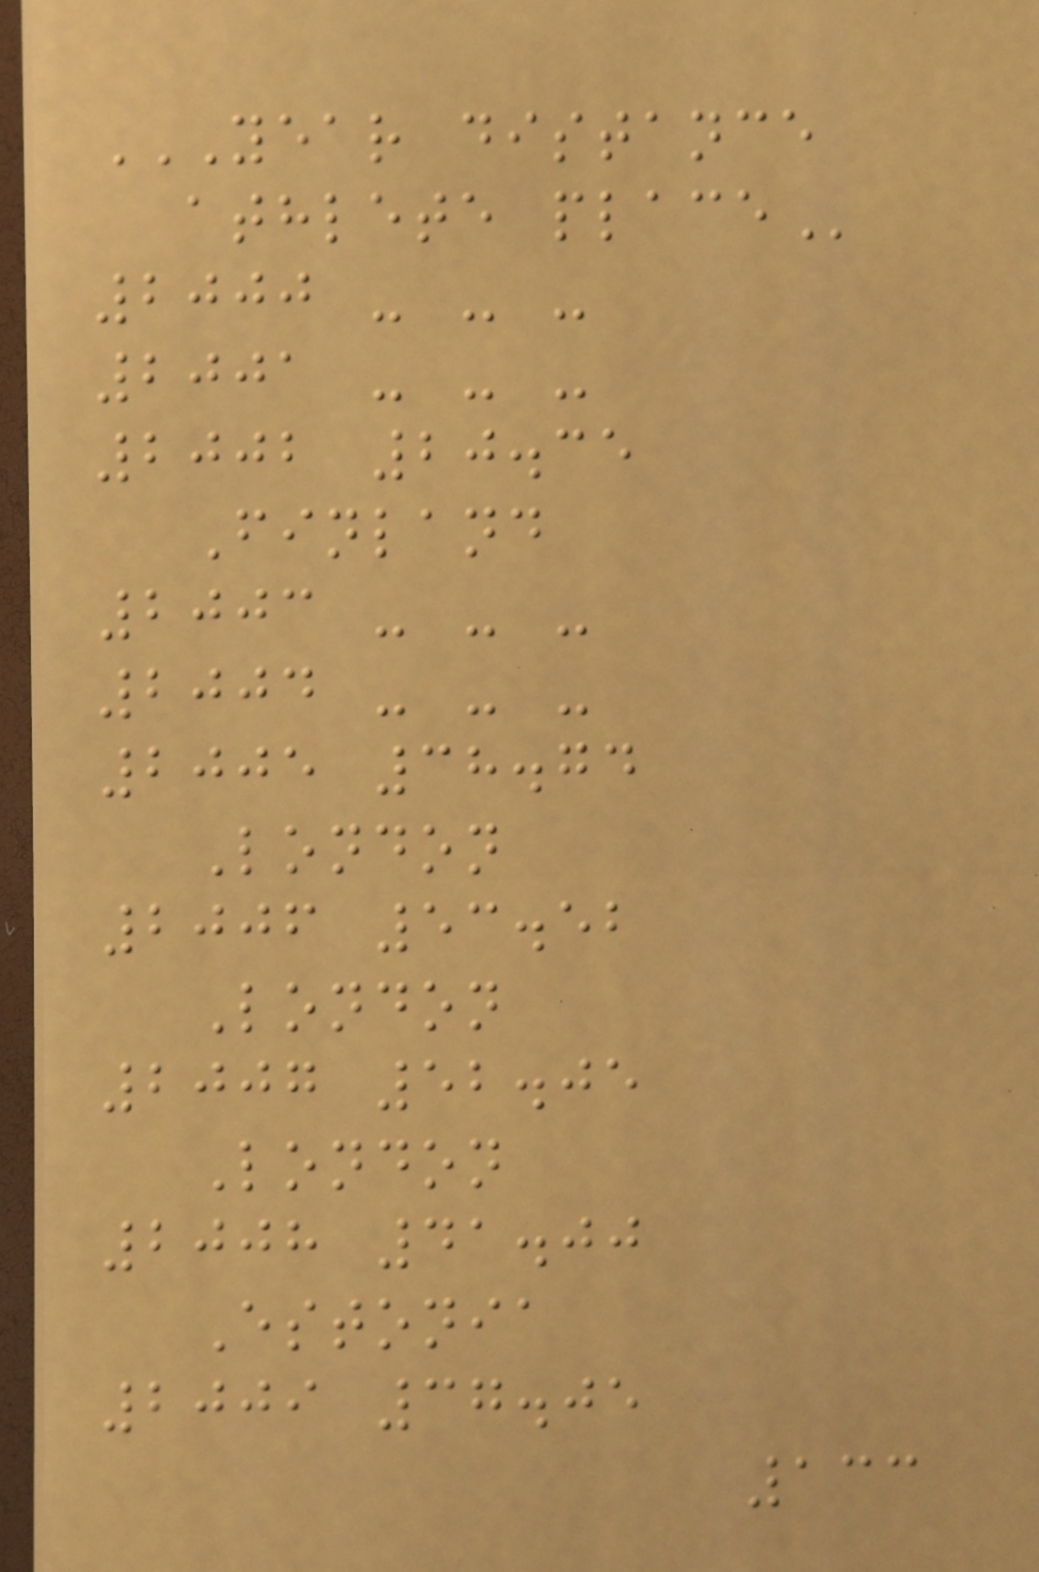YEAR DISTANCE
ATHLETE PLACE
2000 - - -
2001 - - -
2002 20.35
Finland
2003 - - -
2004 - - -
2005 38.74
London
2006 53.52
London
2007 52.05
London
2008 41.00
Estonia
2009 37.05
133
